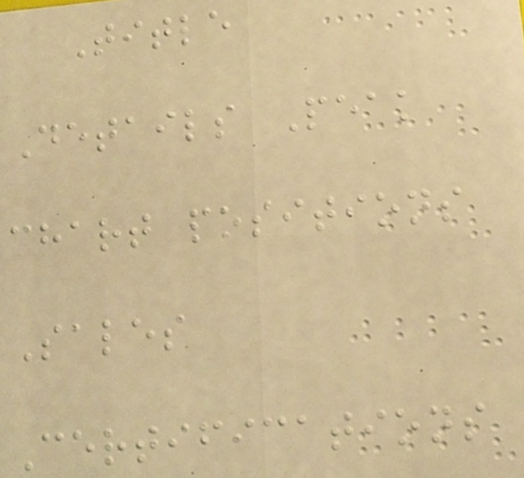Title
Details Peak
chart positions
Sales
Certifications
